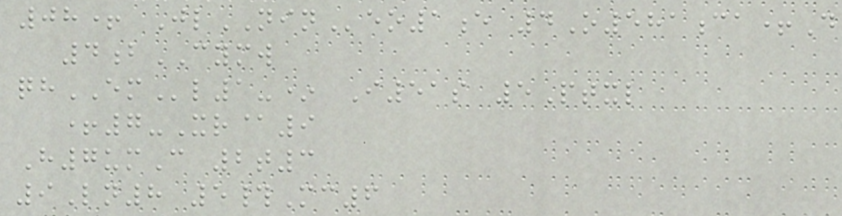08+ JlNINeo1e 4O581ca+D
4bCYMW
qhEMl1-* I51s 5Ptxl
+7-Xr@9
H7umC 2t3
9Ln8 5#Mc6
